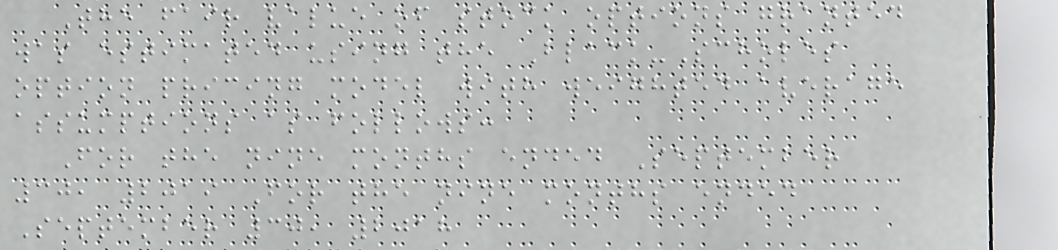The fair value of stock options granted
was estimated using the Black-Scholes
option pricing model with weighted average
assumptions as follows:
For the nine months ended September
30, 2019 For the nine months ended
September 30, 2018
